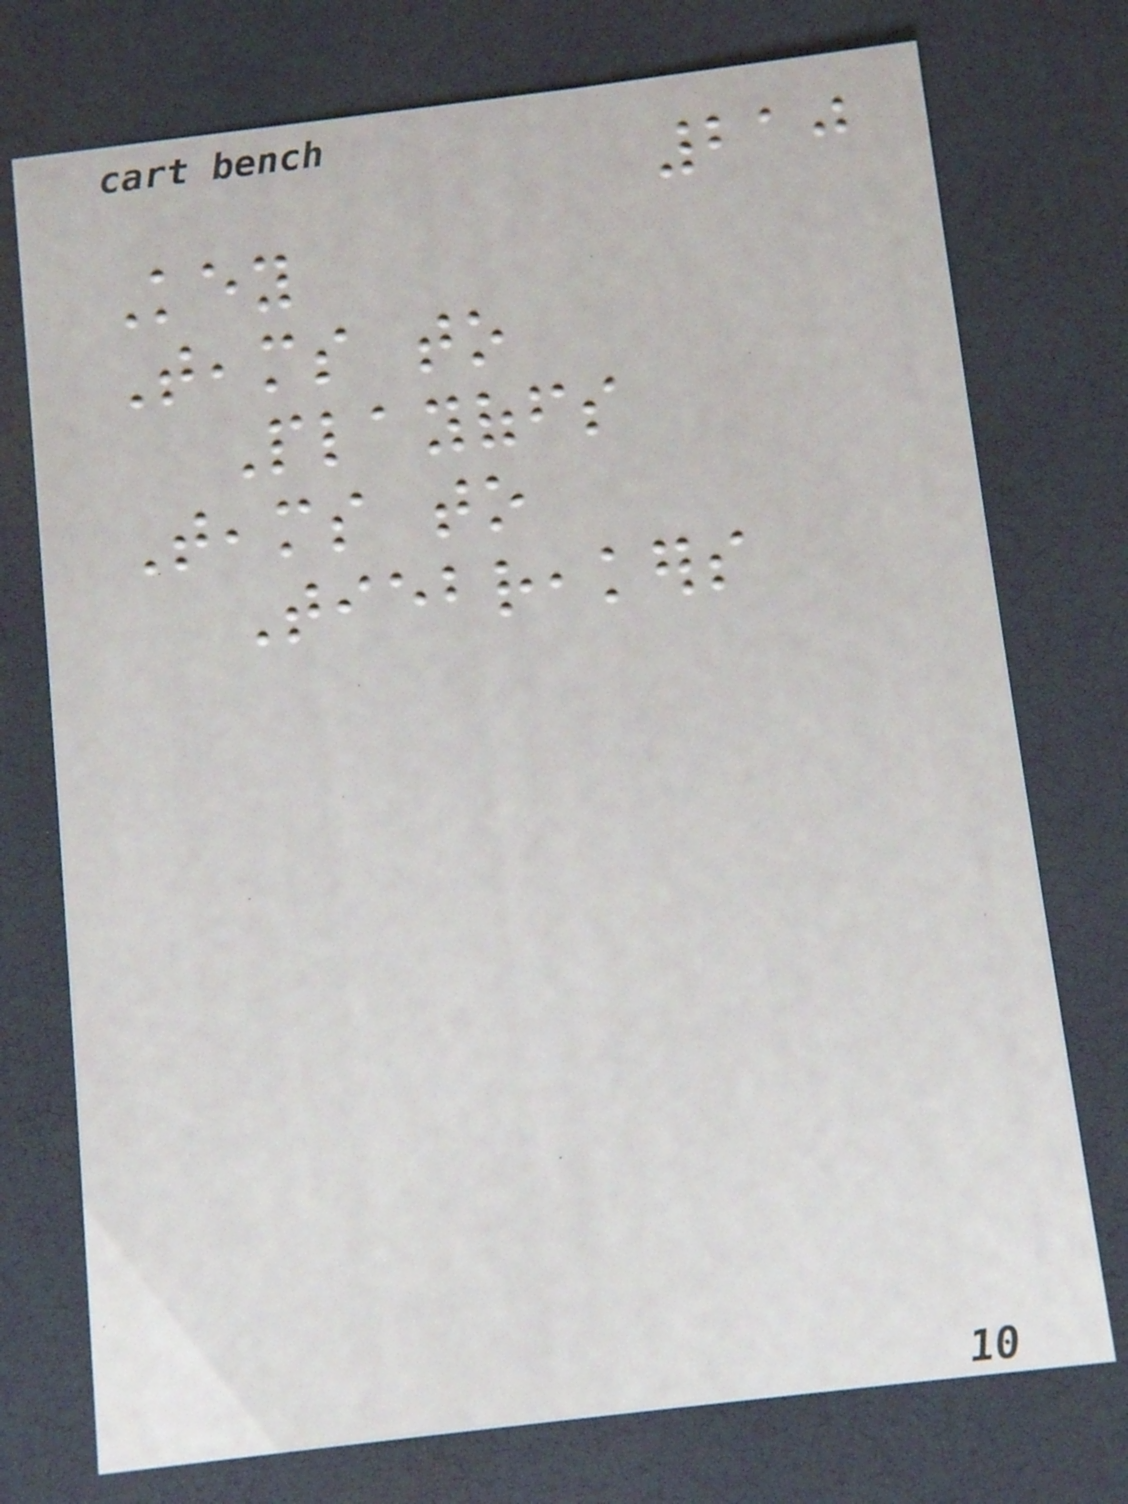210
Key
Teams to
Playoffs
Teams to
Tiebreakers
